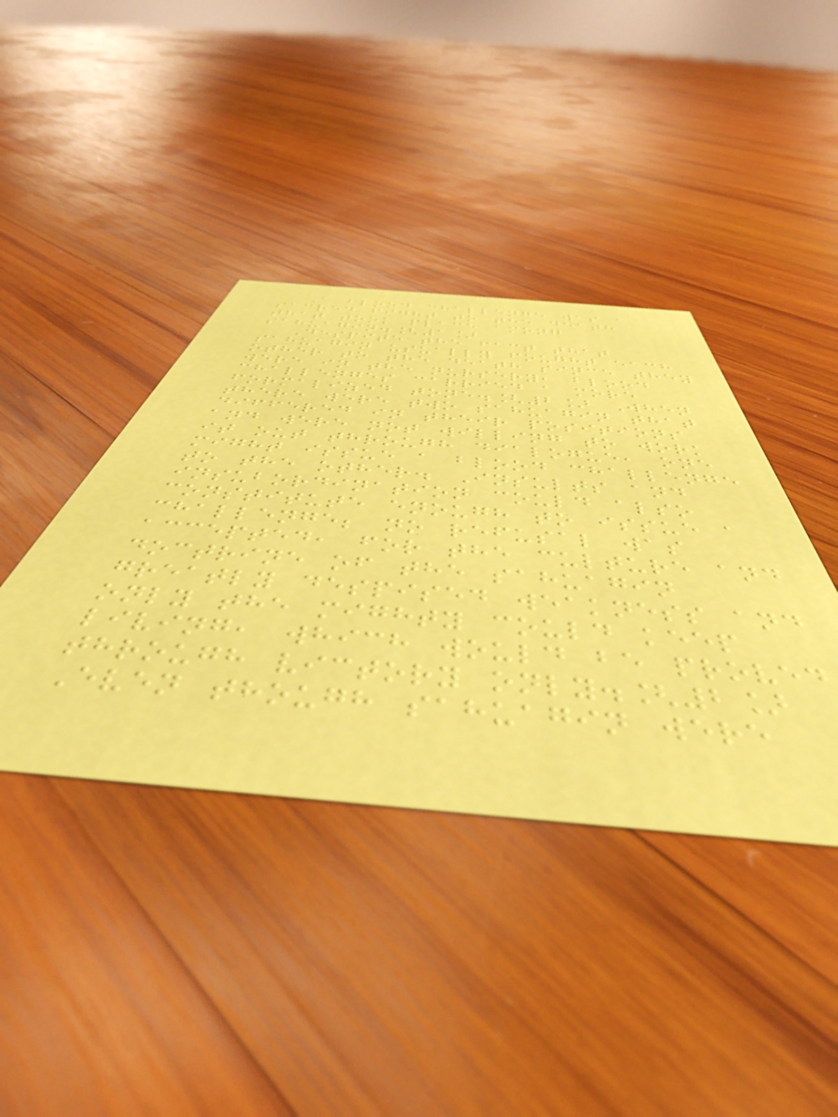A blood challenge was a
sacred fight to the death
that took place among
sahuagin.[1]
Despite the fact that
sahuagin usually fought each
other to the death since they
were in the nursery, blood
challenges carried a more
formalized tone.[2] When
there were two sahuagin that
differed in their positions
and were not willing to work
it out through dialogue, one
might issue a blood challenge
to the other. Insults and
insubordination could also
constitute enough to issue a
challenge; no refusal was
accepted, for the culture and
doctrine of the sahuagin
greatly despised weakness and
only the mighty could keep
living, which would be proved
through victory only.[2]
Even though sahuagin were
